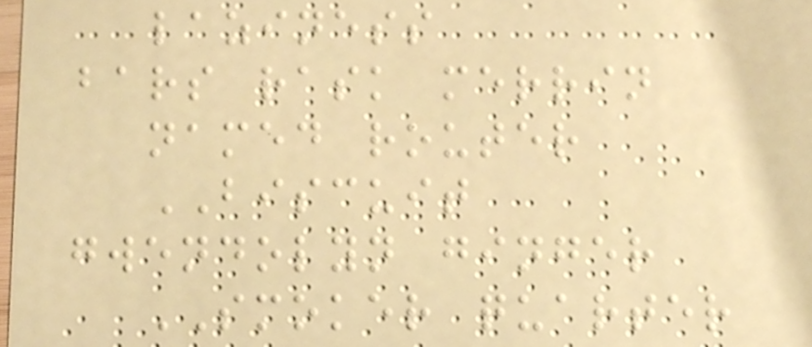laziness
bars rask merrin
named router
BISCUIT
gwendolyn ginger
SMOKER quarter
